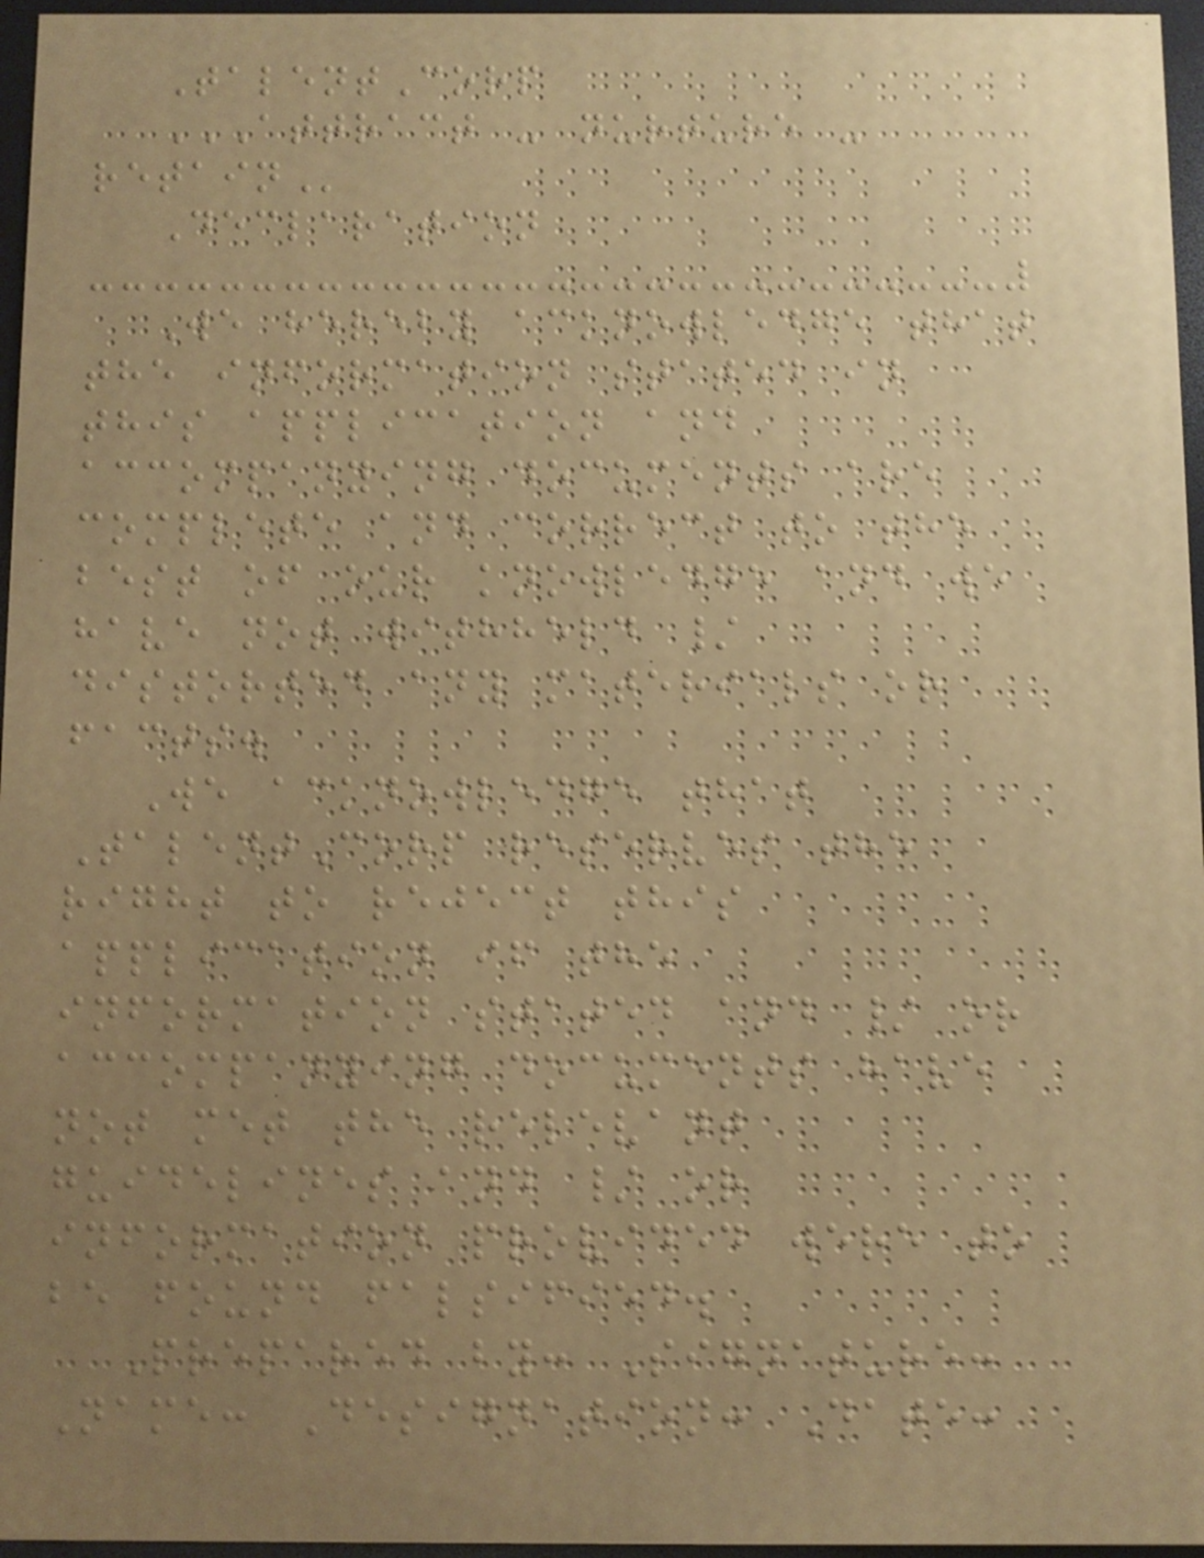TalentCorp
ATTRACT - NURTURE -
RETAIN
Declaration
We hereby acknowledge that
the information stated in
this application and
accompanying documents are
complete and correct to the
best of our knowledge and we
have not withheld /
distorted any materials or
facts.
We acknowledge that
TalentCorp reserves the
right to reject this
application if the
information stated and / or
accompanying documents have
not met the relevant
guidelines and / or
information provided were to
be found falsified.
Prepared by: Signature:
Name: Designation: Date:
